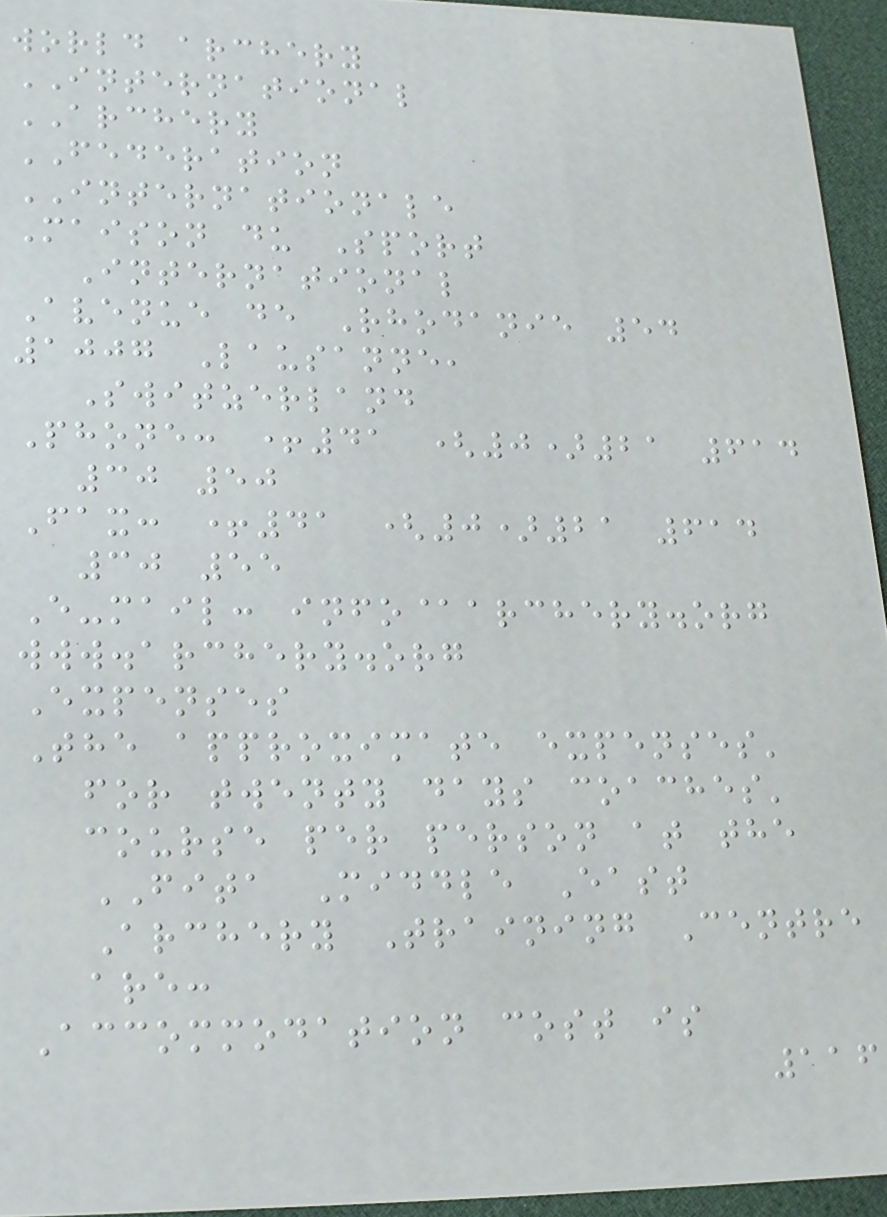world archery
INTERNATIONAL
ARCHERY
FEDERATION
INTERNATIONALE
Maison du Sport
International
Avenue de Rhodanie 54
1007 Lausanne,
Switzerland
Phone: +41 (0)21 614
30 50
Fax: +41 (0)21 614
30 55
E-mail: info@archery.org
www.archery.org
Expenses
The approximate expenses'
for twenty days coaches'
course per person at the
FITA Middle East
Archery Training Centre
are:
Accommodation cost is
116
